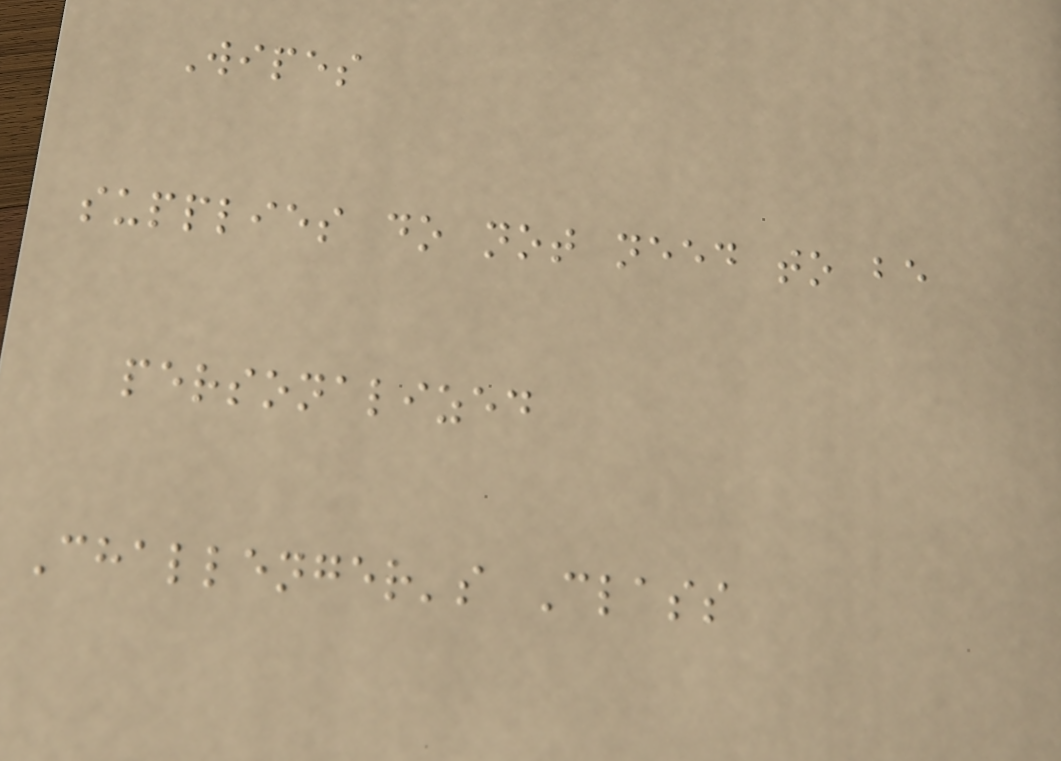Wipes
supplies do not need to be
personalized
Challenger's Class
